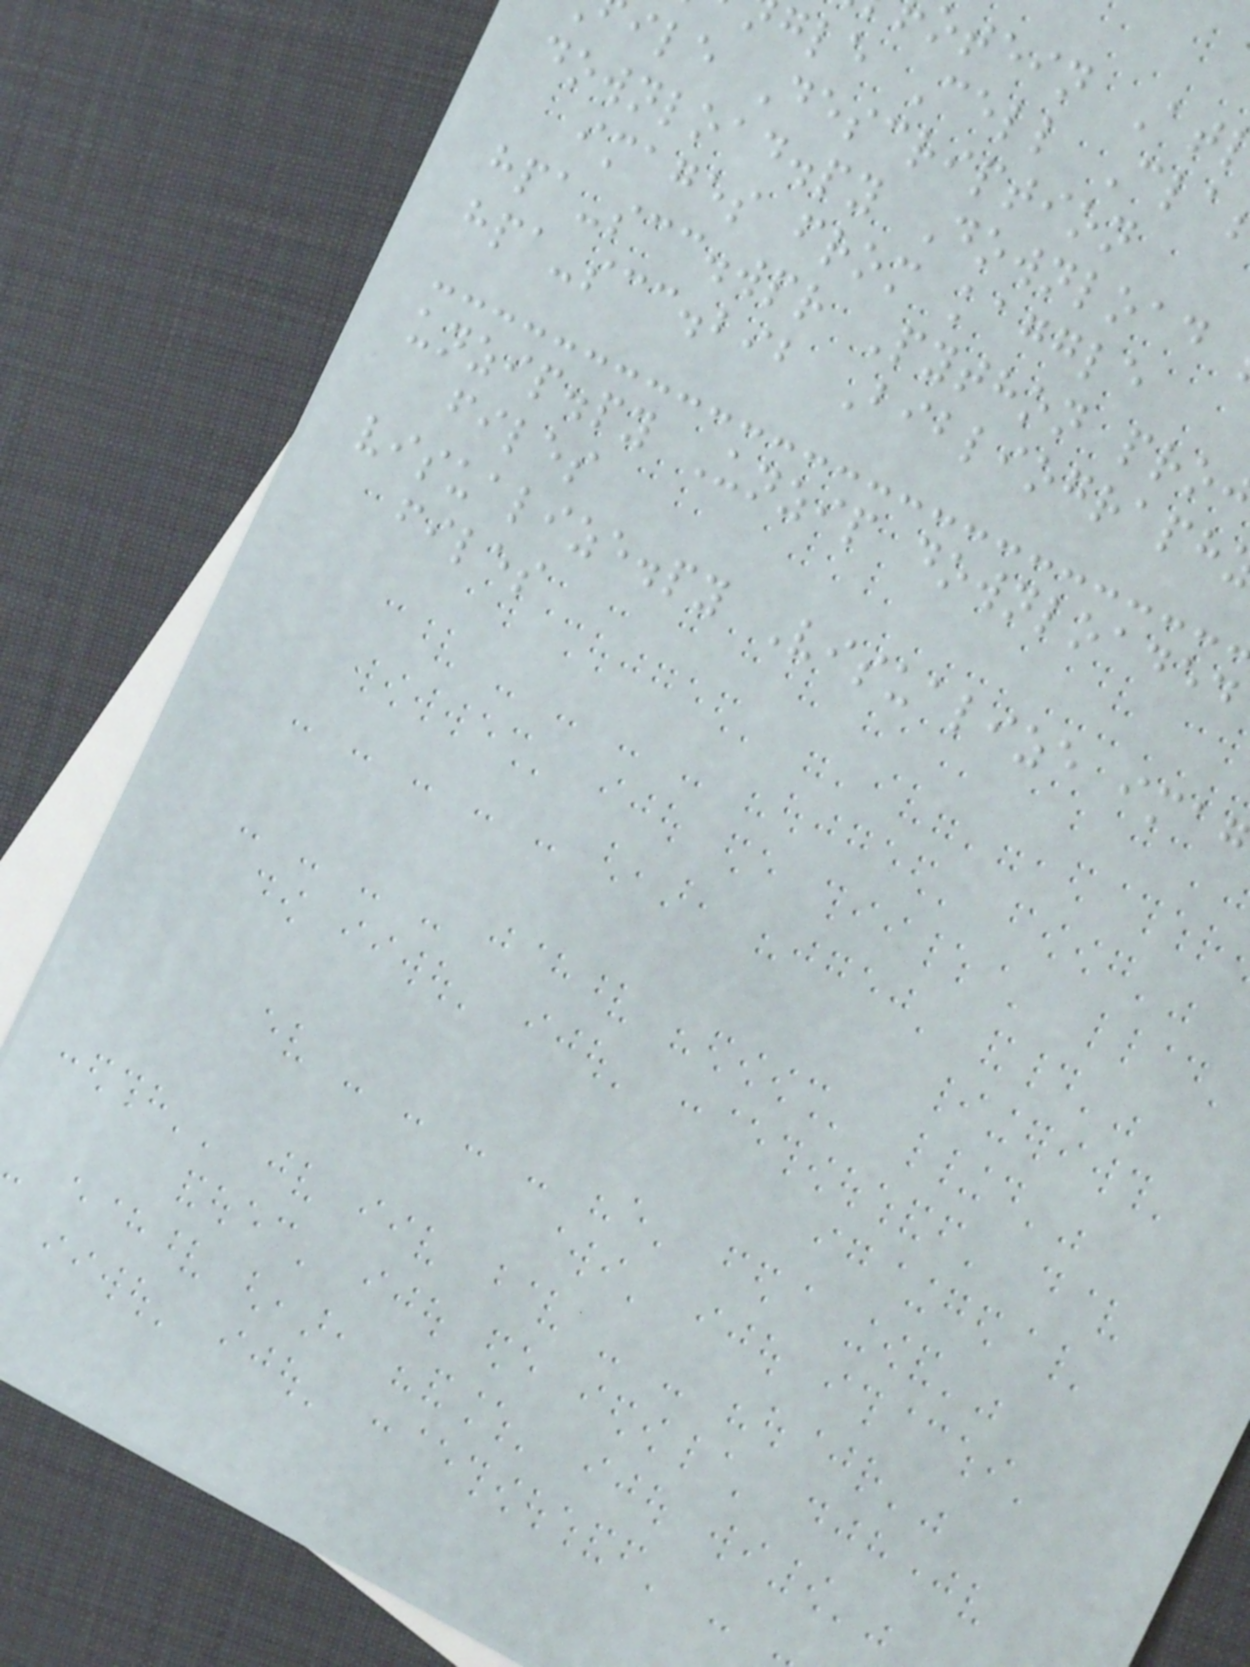otein At
gle Cell Cla
ile Description
download.py Download
images from kaggle
hpa-scc.wpr Python pro
hpa-scc.bib Bibliograph
unzip.py Unzip downloaded
files
visualize.py Visualize ima
files
